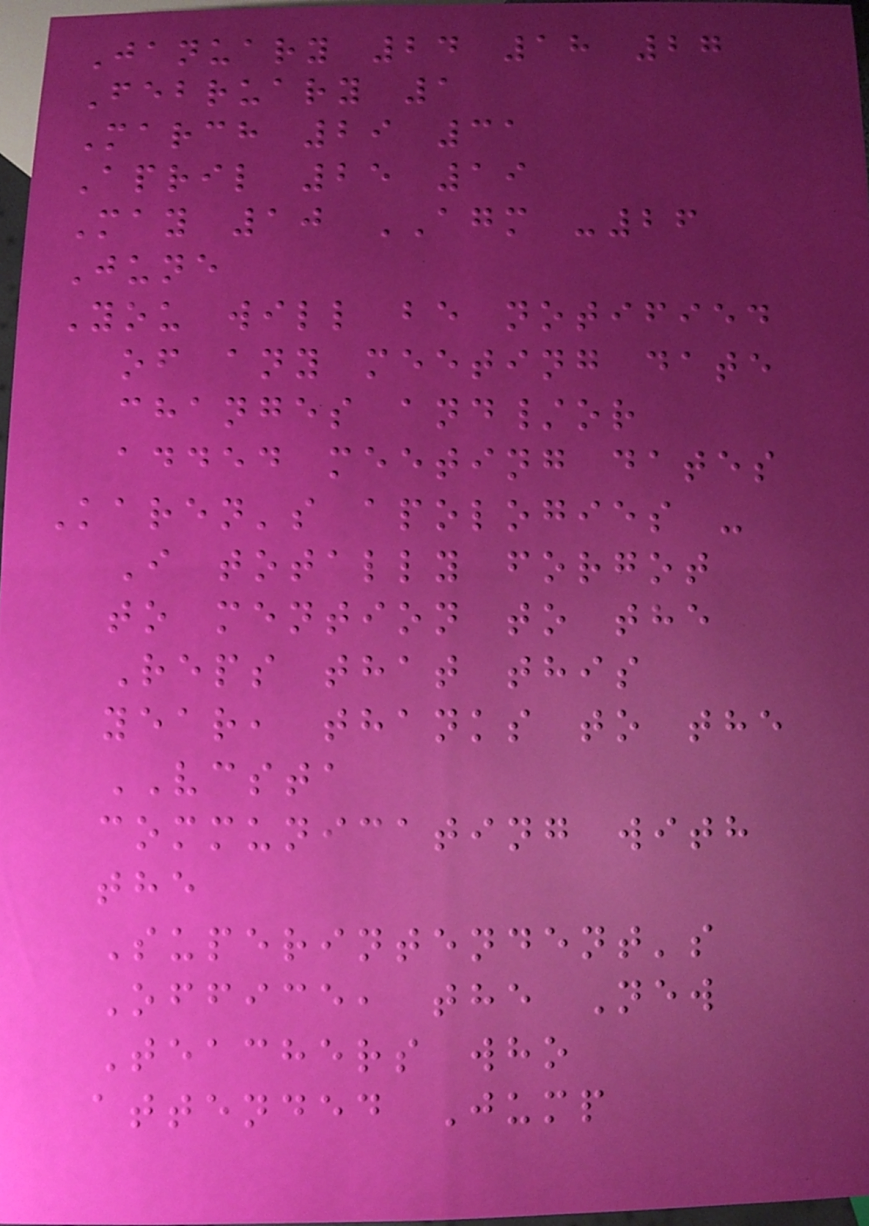January 24 18 27
February 1
March 29 31
April 25 19
May 10 AGM -26
June
You will be notified
of any meeting date
changes and/or
added meeting dates
Karen's apologies -
I totally forgot
to mention to the
Reps that this
year, thanks to the
VCSTA
communicating with
the
Superintendent's
Office, the New
Teachers who
attended Jump
